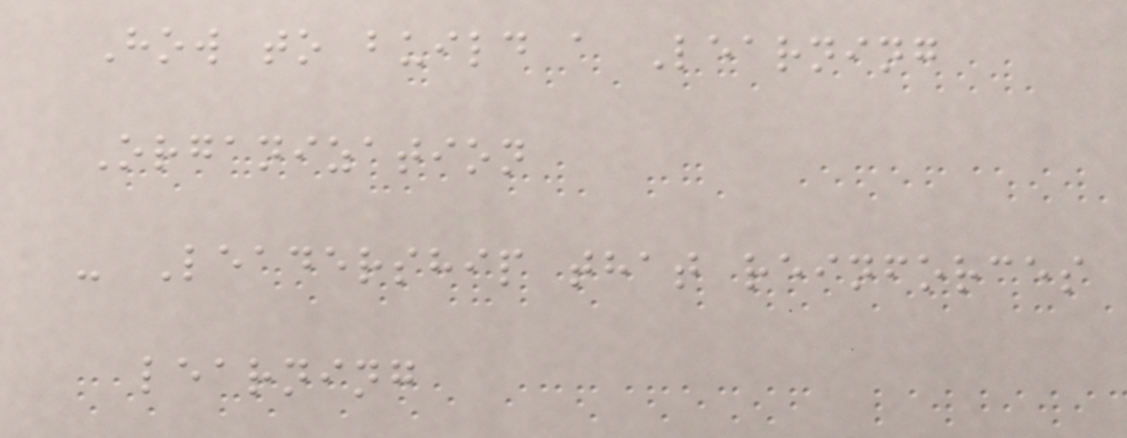How to build a Learning
Organization
- Leadership that reinforces
learning
